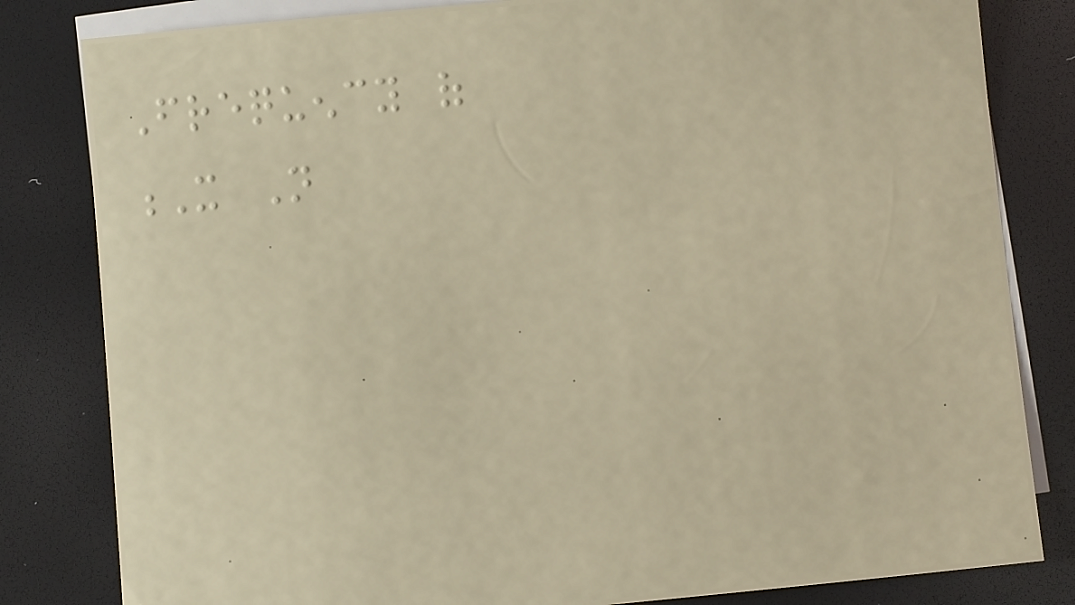Frequency of
X Not
